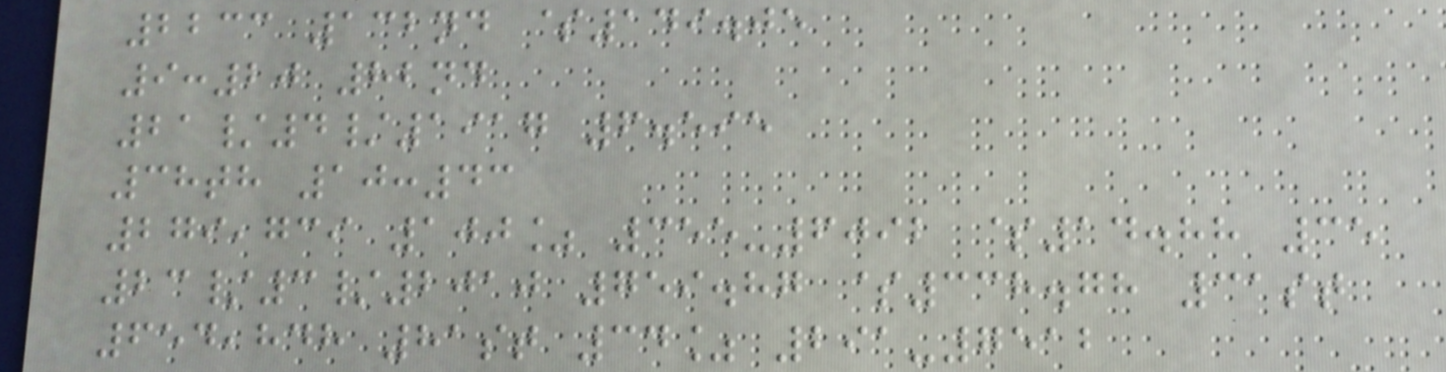2233 132nd $149.05
9:20 82nd
21/4/1917 6.595
38th 10:43
279,739 100% 355-6092 $14.88 35
23/3/2010 759.87 $338.78 31st
654,848 81st 34% 291-7512
